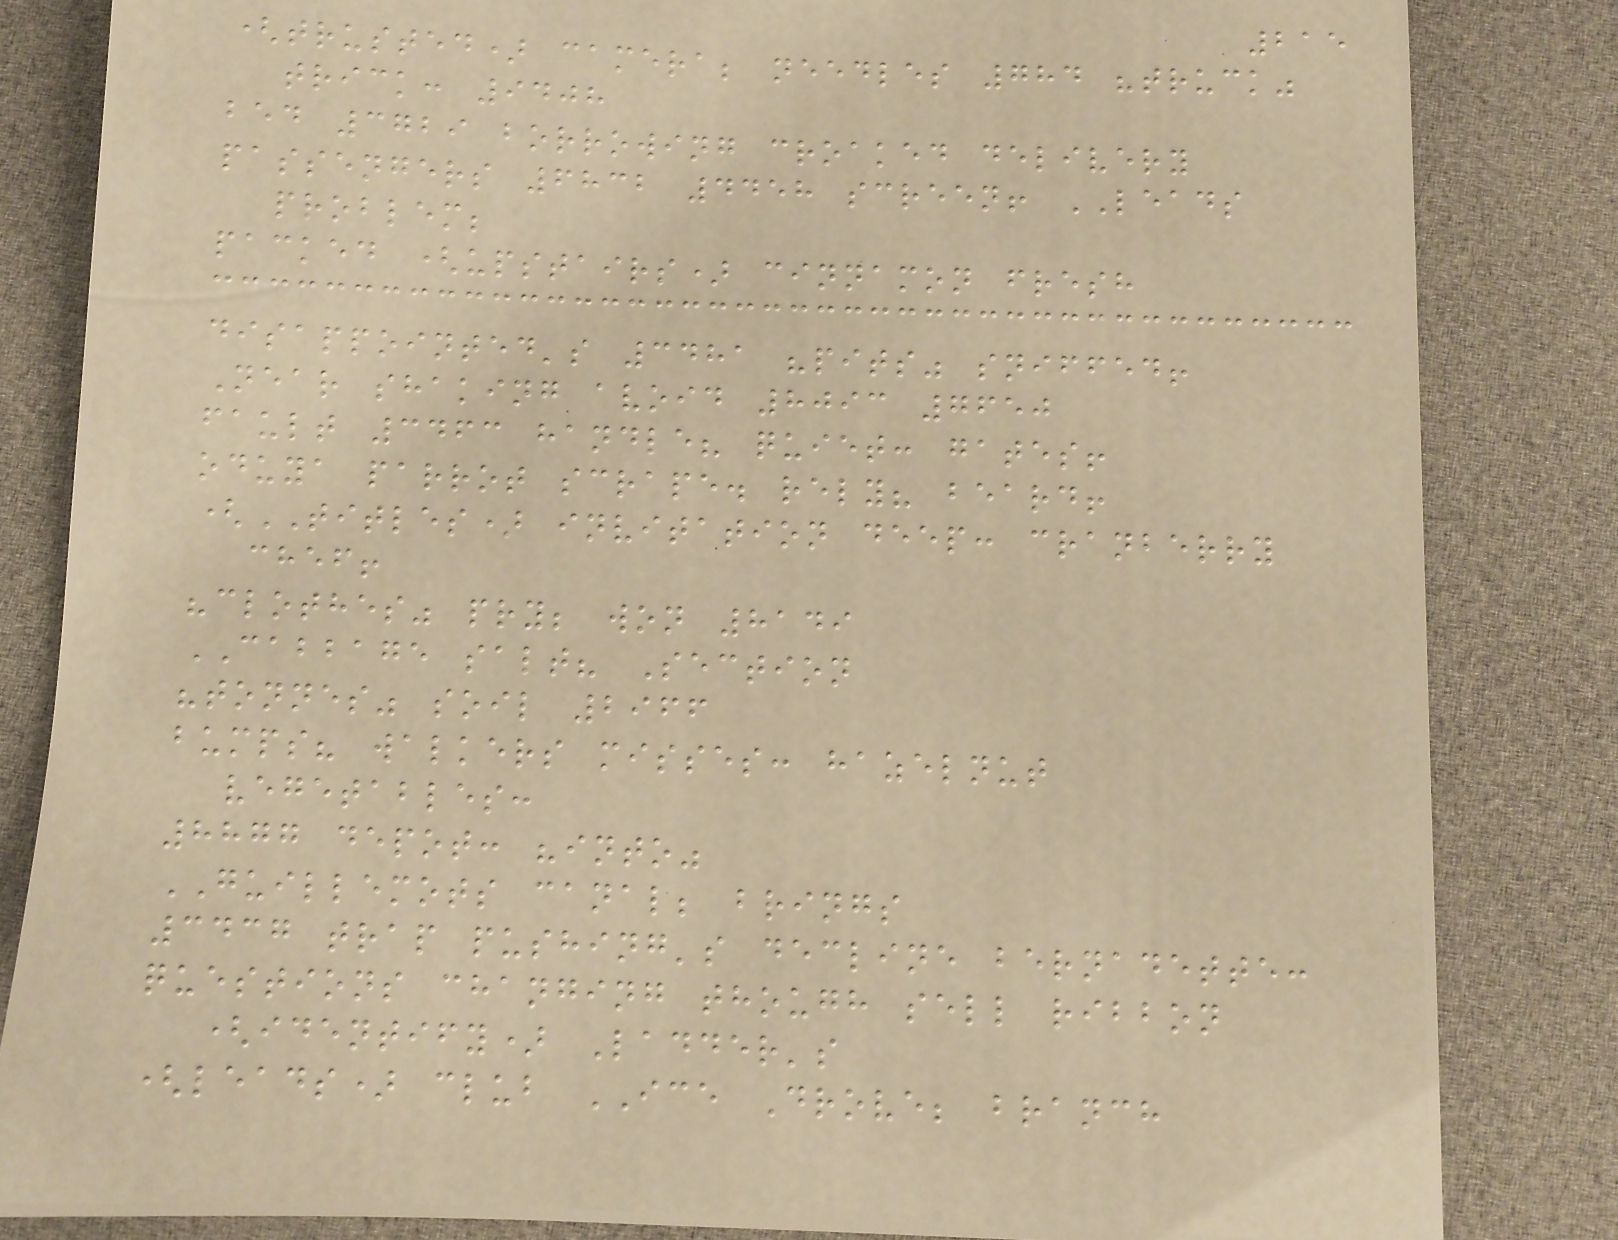215
(trusted) camera; needles 784 "truck"
trick: 9408
bed 3729 borrowing croaked delivery
passengers 6832 4458 screen! LEADS
problem;
packed (upstairs) cinnamon fresh
disappointed's 3481 "pits" sniffed!
Near shaking avoid 8093 7650
fault 3463 handle? quiet: gates!
oduya parrot scrape. rely? beard!
(TITLES) invitation deep: cranberry
chef!
"clothes" pry; won 8149
CABBAGE salt? Section
"tonnes" soil 2966
bumps? walkers misses: hazelnut
vegetables:
8877 depot: "into"
GUILLEMOTS canal; brings
3437 trap pushing's decline bernadette:
questions changing though sell ribbon
(identify) Ladder's
(leads) club ICE Drove; branch
